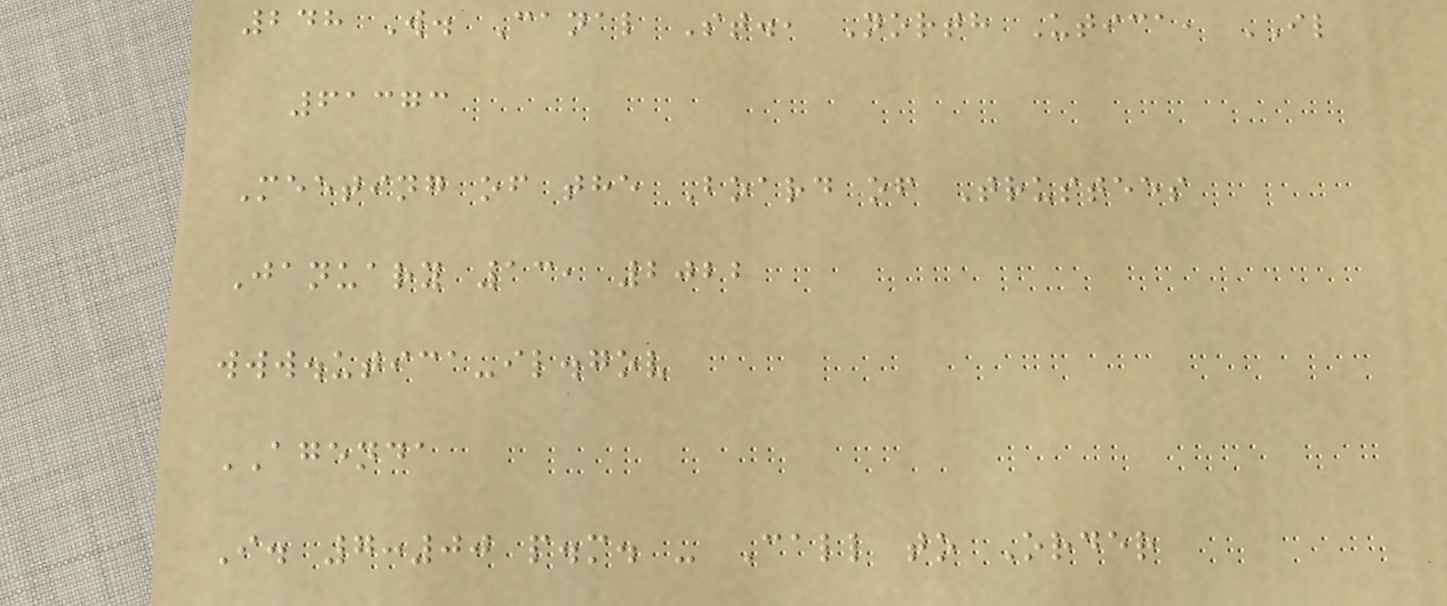248 W. Canal St., North Utica, IL
61373
Meeting of the Board of Trustees
January 13, 2022
www.utica-il.gov
AGENDA
I. 7:00 p.m. - Call to Order
